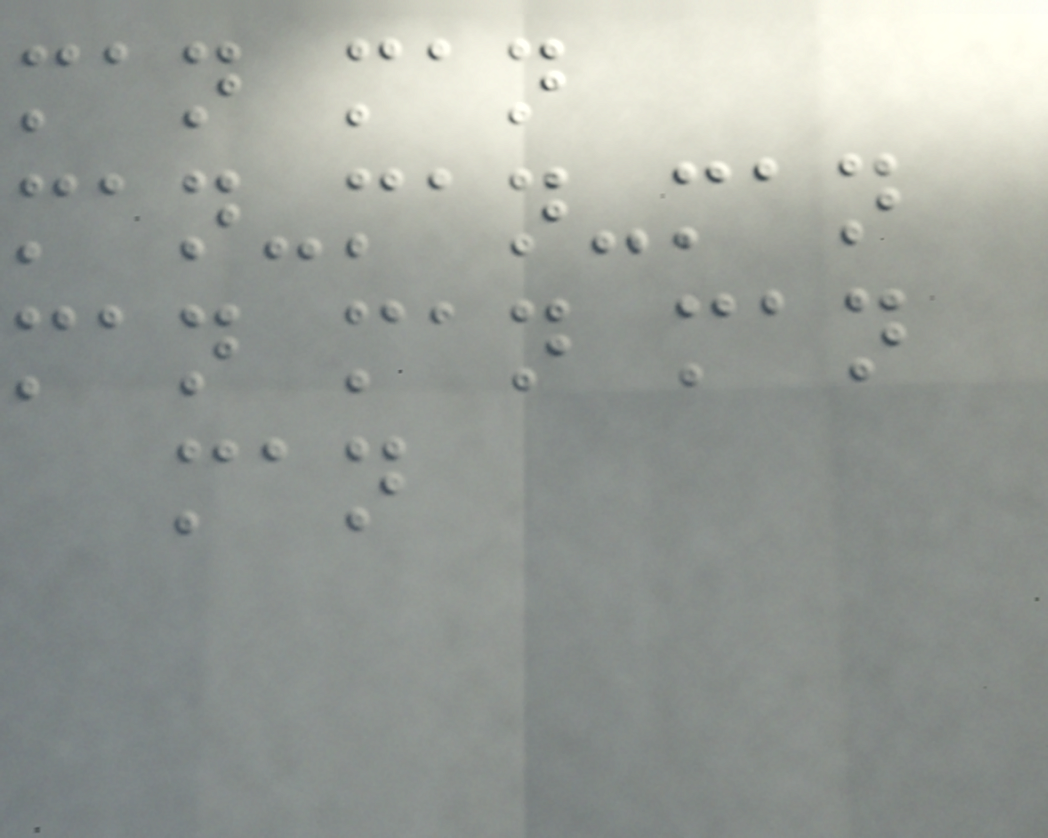man man
man-man-man
man man man
man
